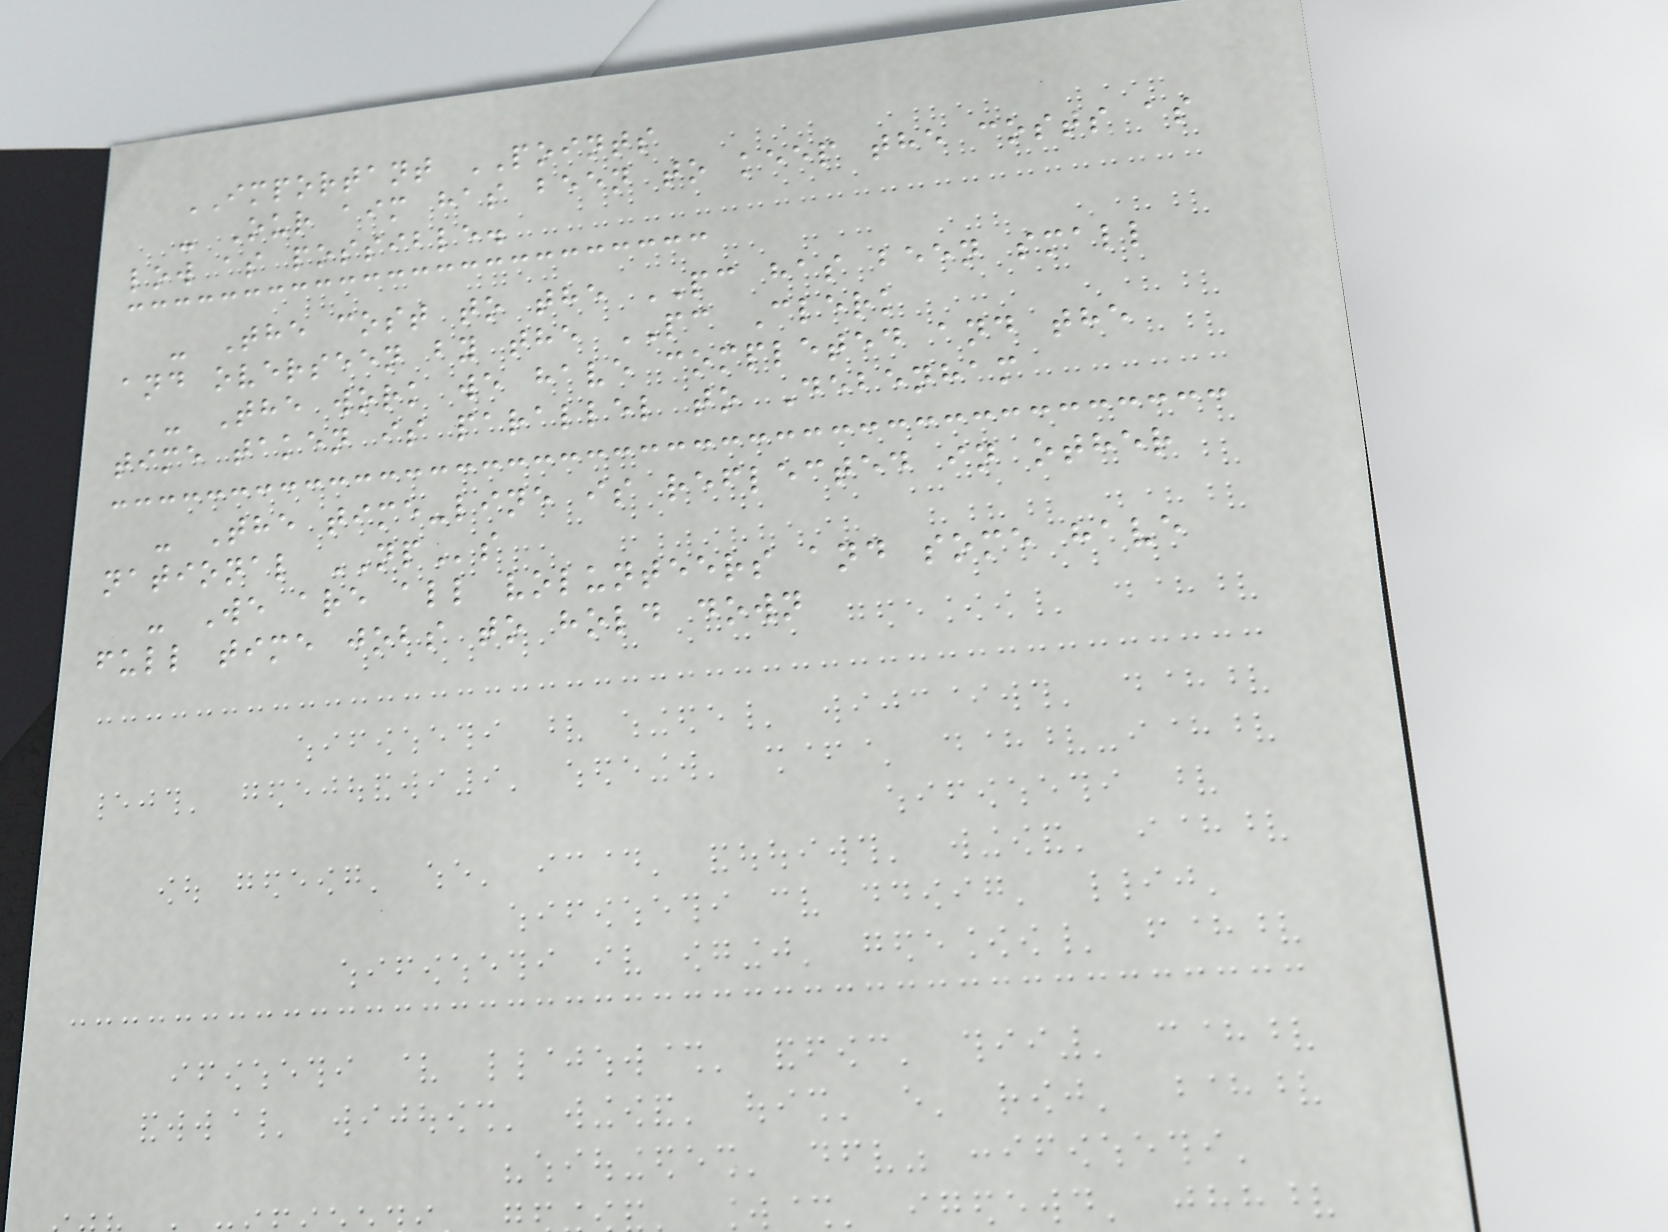IMPORTANT POINTS
- Our aim has been to keep the costs as
low as possible.
- The cost to the PC has been small
and overseen by the PC Clerk
- The work we have completed and the
time taken is parallel to Debenham
- The time-line is reflected in other
national NPs
- We are all volunteers and some have
full time jobs to hold down
